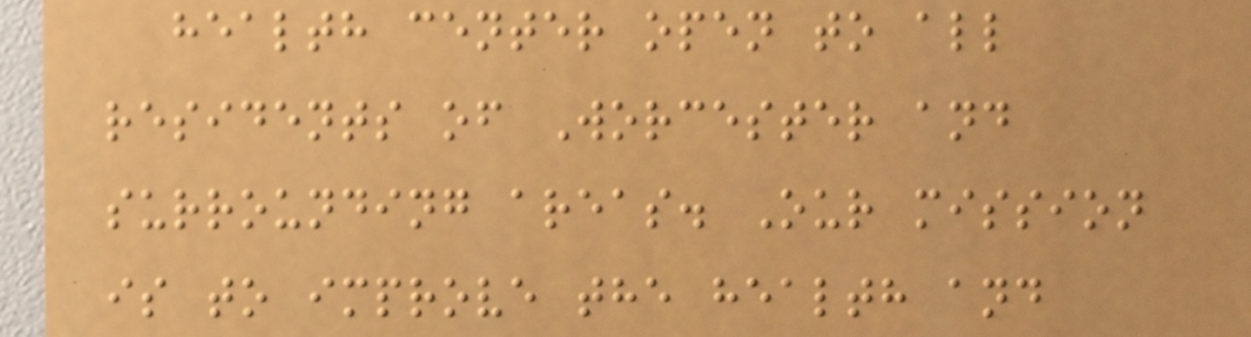health center open to all
residents of Worcester and
surrounding areas. Our mission
is to improve the health and
